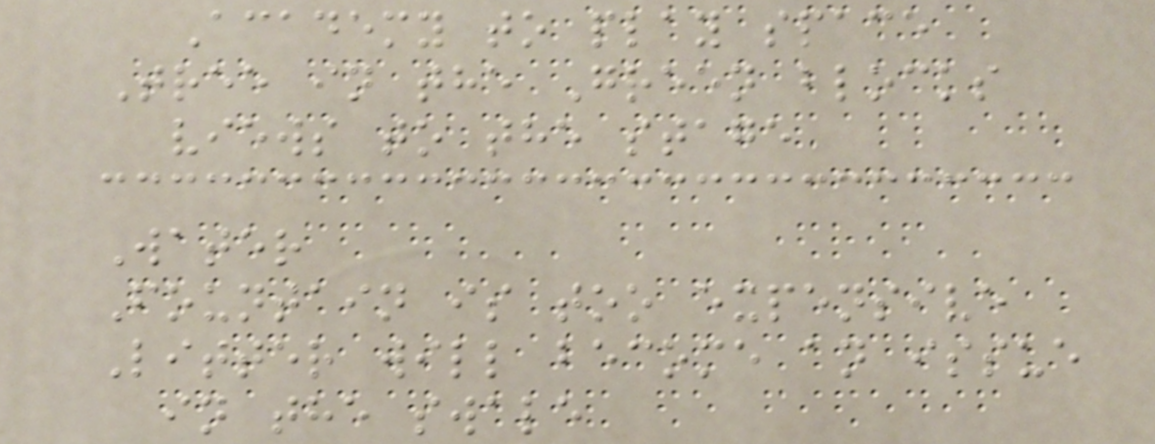Academy to play space
Tree in the Green blocks
views to the stage
Water
Fountain is too expensive
Litter will become an issue
in the swale
